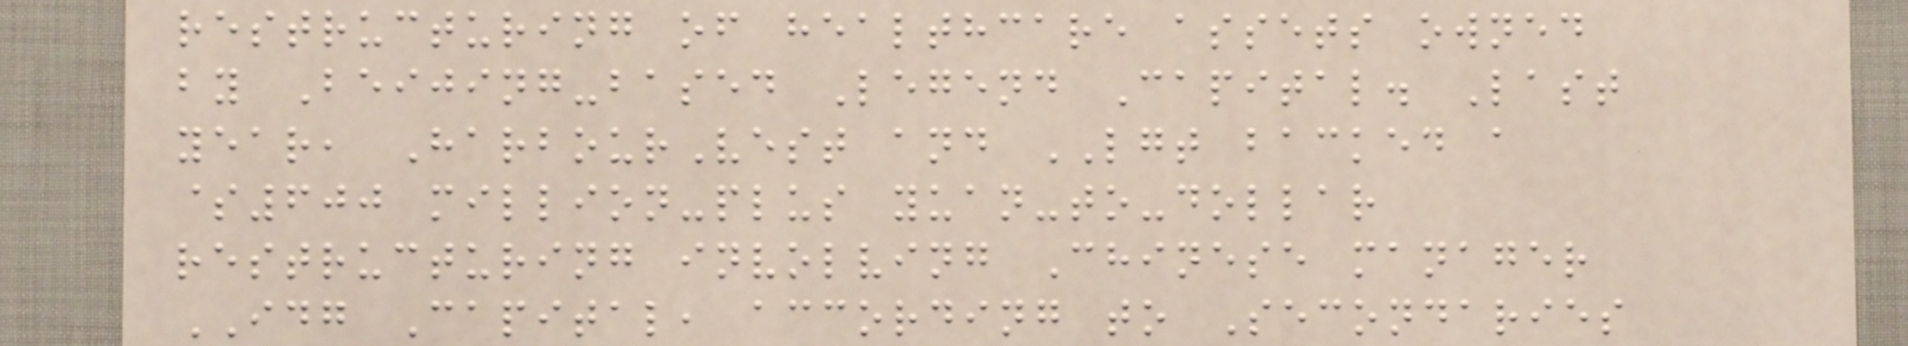restructuring of healthcare assets owned
by Beijing-based Legend Capital. Last
year, HarbourVest and LGT backed a
$600 million-plus yuan-to-dollar
restructuring involving Chinese manager
IDG Capital, according to Secondaries
